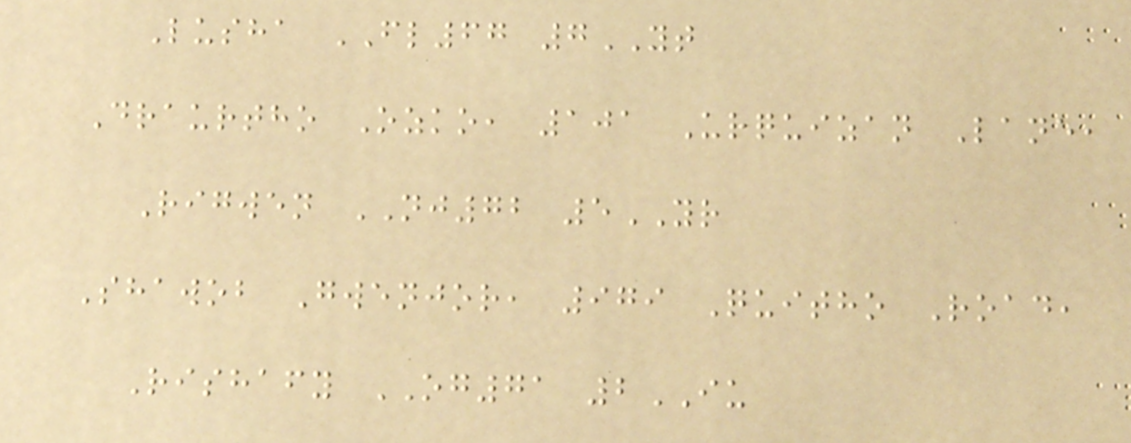Lusha FL67 7YT
Draurtho Ozko, 101 Urquizan Lane,
Rigwen NJ72 5YR
Shawob Gwenjor, 979 Quitho Road,
Rishafy OG71 2IU
